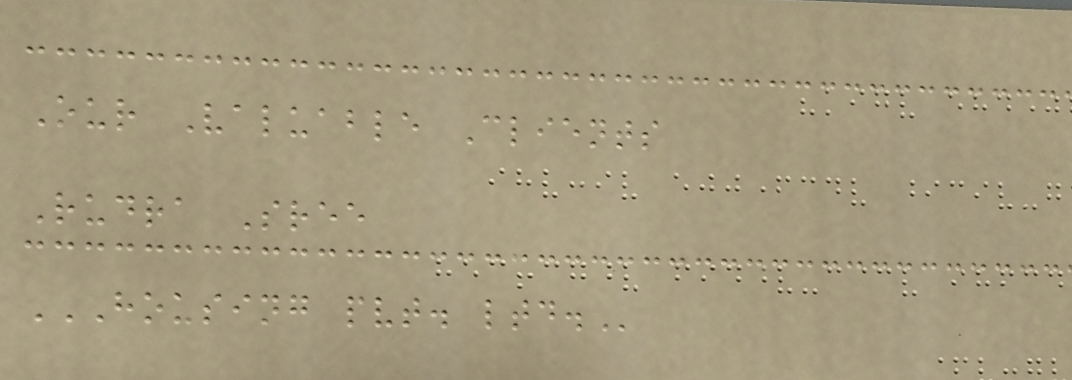Our Valuable Clients
Rudra Sree
HOUSING PVT. LTD.
